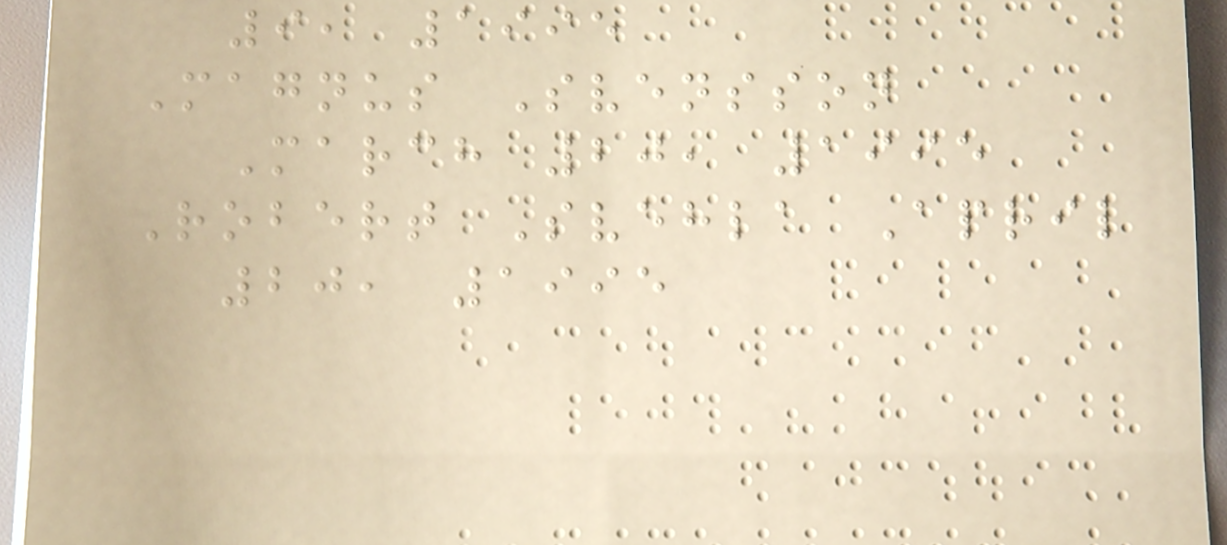9, 1995
Magnus Svensson
March 20, 1995
Robert Svehla April
20, 1995
